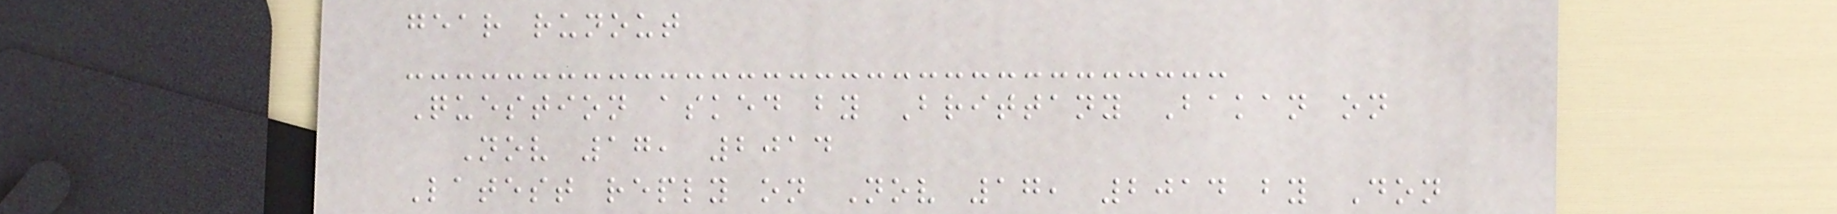gear runout
Question asked by Brittany Bakan on
Nov 17, 2014
Latest reply on Nov 17, 2014 by Don
